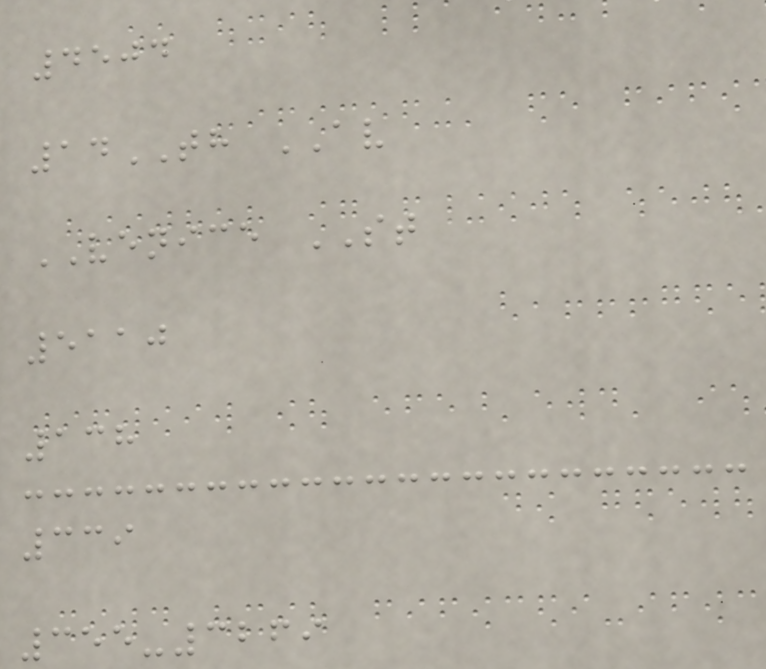4504
14TH AV
VENICE ST
5110
138
339
355-3269
